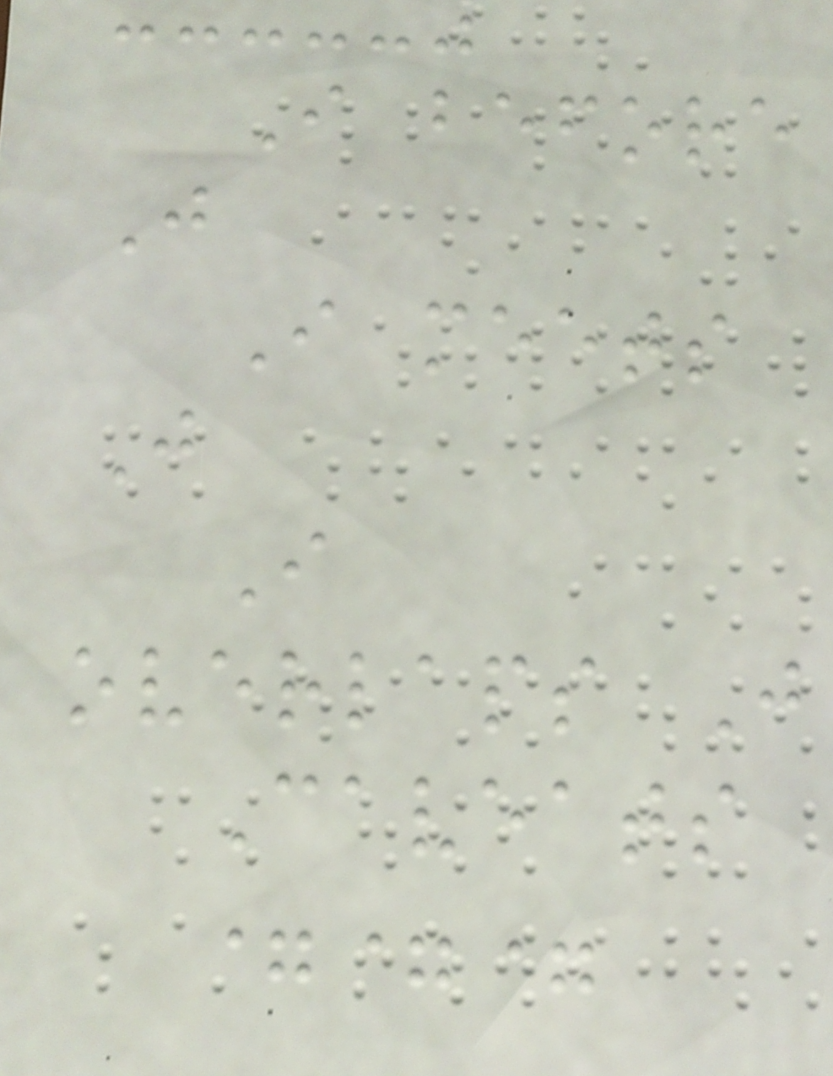I before
J
I meets
J
I
overlaps J
Caveats
===
